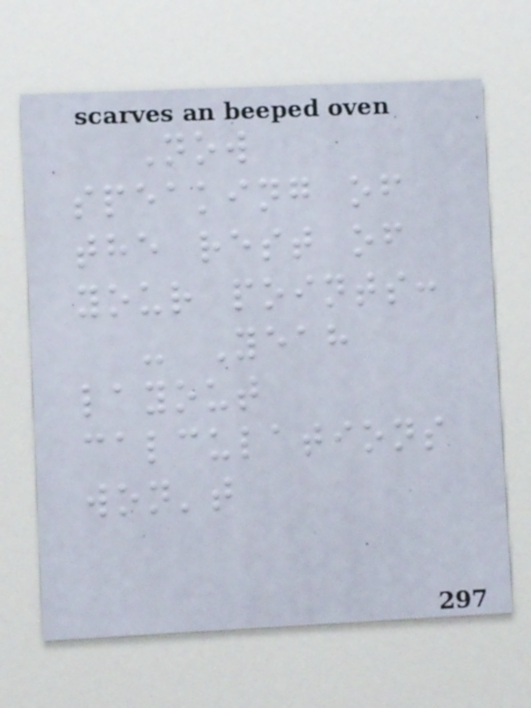Now
speaking of
the rest of
your points:
- Yeah
layout
calculations
won't
